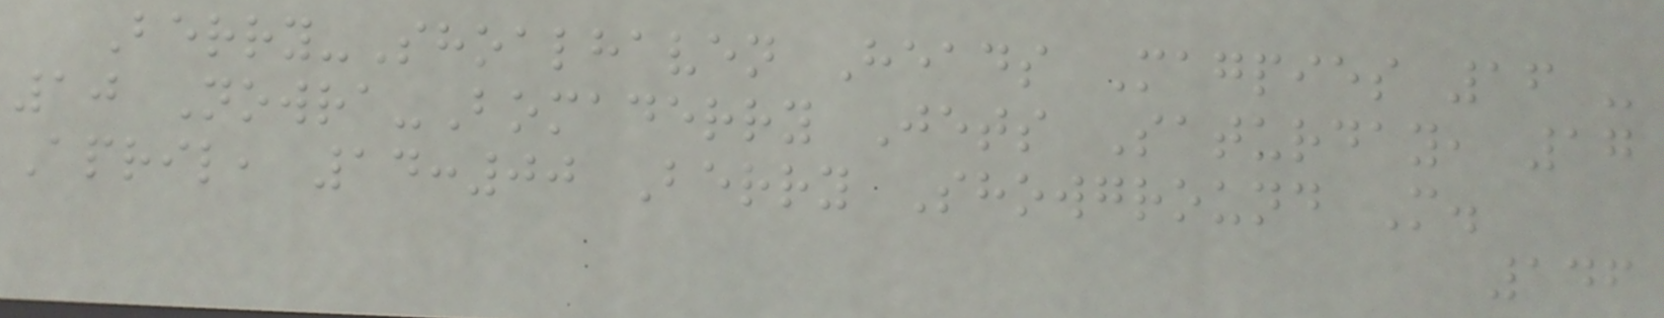Berry-Shoalhaven Heads Magpies 16 -
10 Nowra-Bomaderry Jets Saturday, 17
April, 14:00 Berry Showground M.
146
